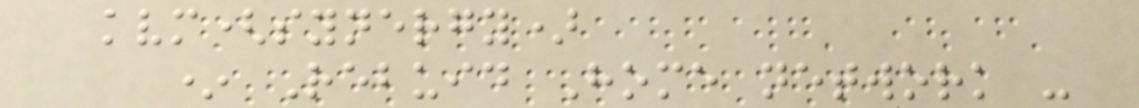kvm(synergy)
* Rebuid Home network -
